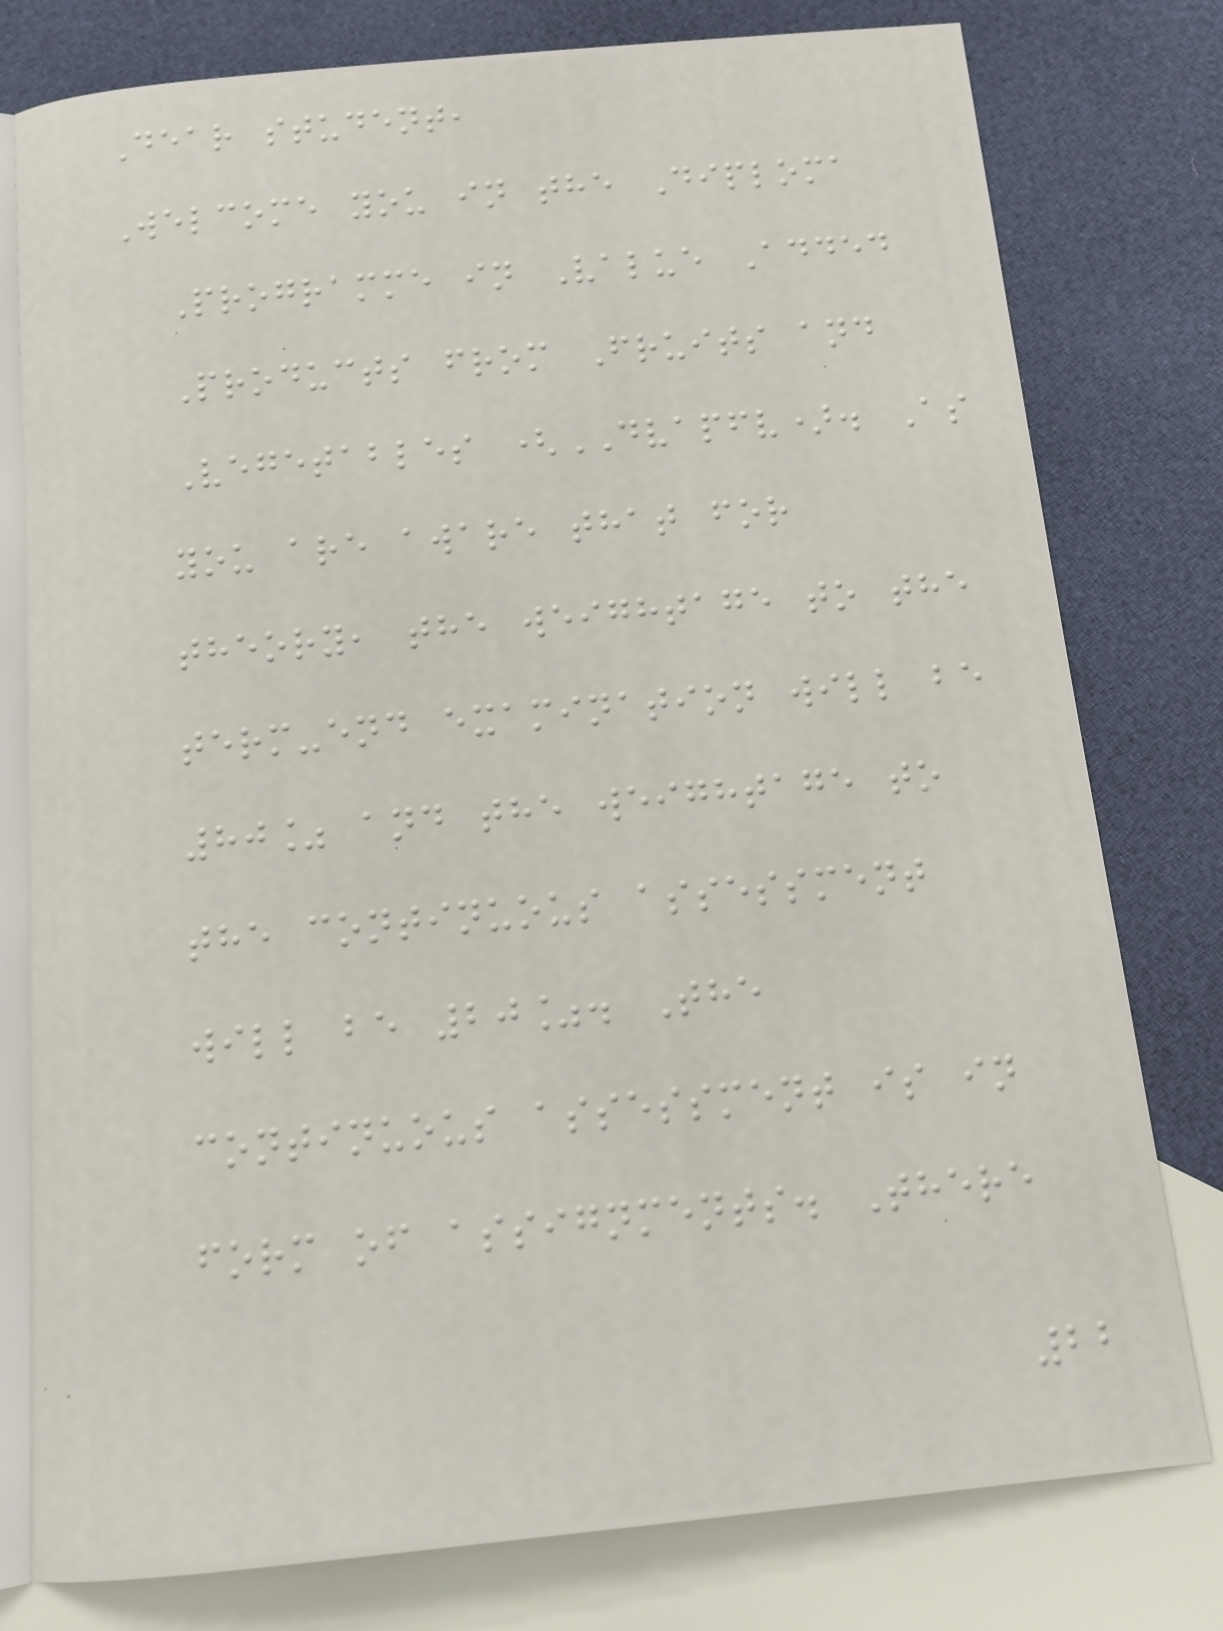Dear student,
Welcome you in the Diploma
Programme in Value Added
Products from Fruits and
Vegetables (DVAPFV). As
you are aware that for
theory, the weightage to the
term-end examination will be
80% and the weightage to
the continuous assessment
will be 20%. The
continuous assessment is in
form of assignments. There
22
